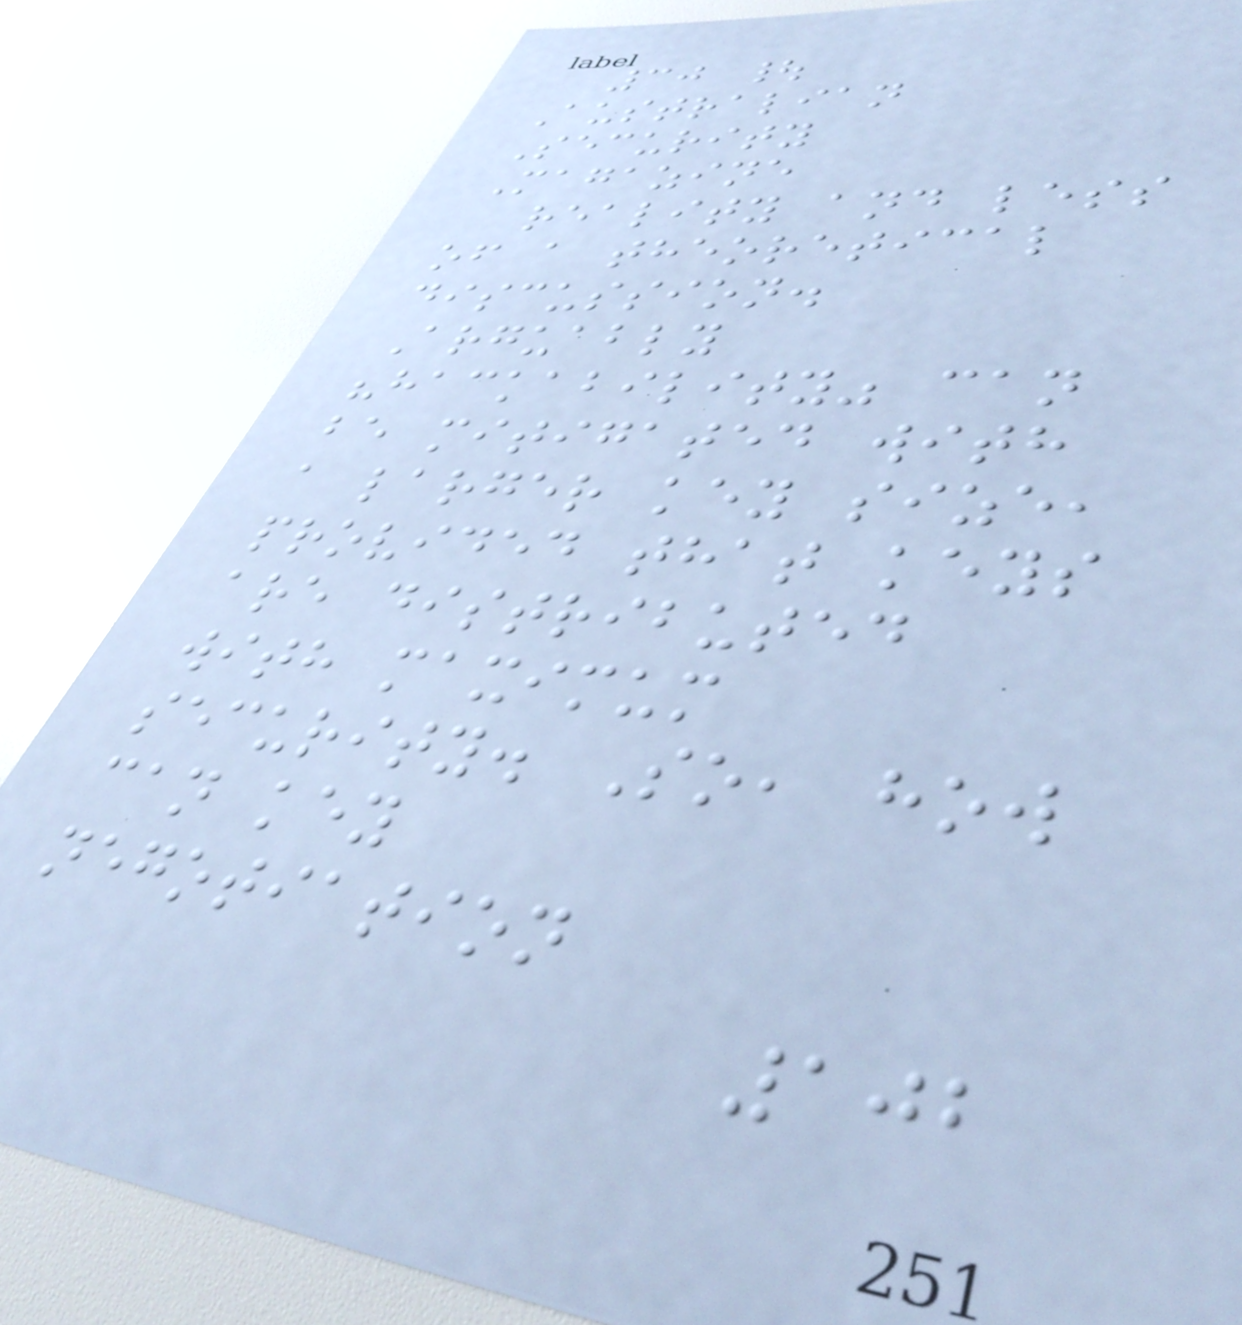30 |
Australian
Security
Magazine
reality and less
of a theoretical
discussion.
Arguably
"hackability" can
be mitigated with
a larger key size,
provided that keys
are distributed
with maximum
security. So, how
can key
negotiation
102
